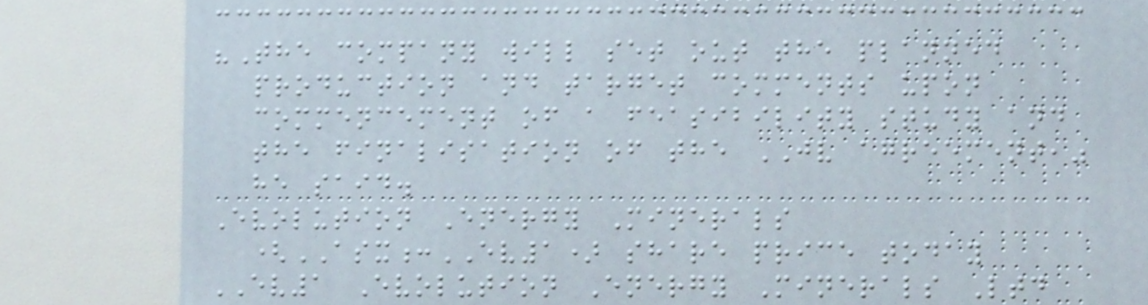"The company will set out the planned
production and target comments upon
commencement of a feasibility study and
the finalisation of the JV agreement,"
he said.
Evolution Energy Minerals
(ASX:EV1) share price today
EV1 Evolution Energy Minerals Ltd
